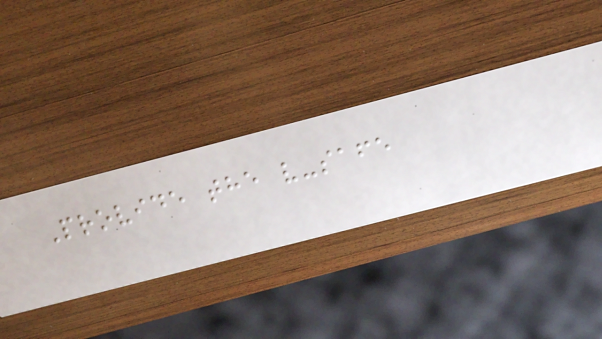Provide the v-safe
